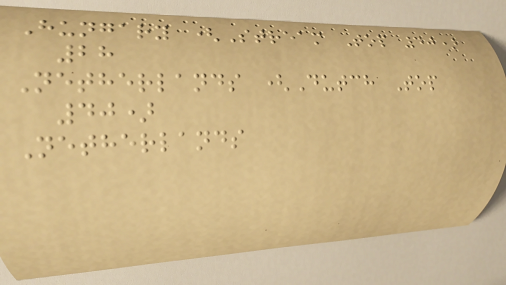Hungary (Stream Top 40)
28
Netherlands (Dutch Top
40)
Netherlands
